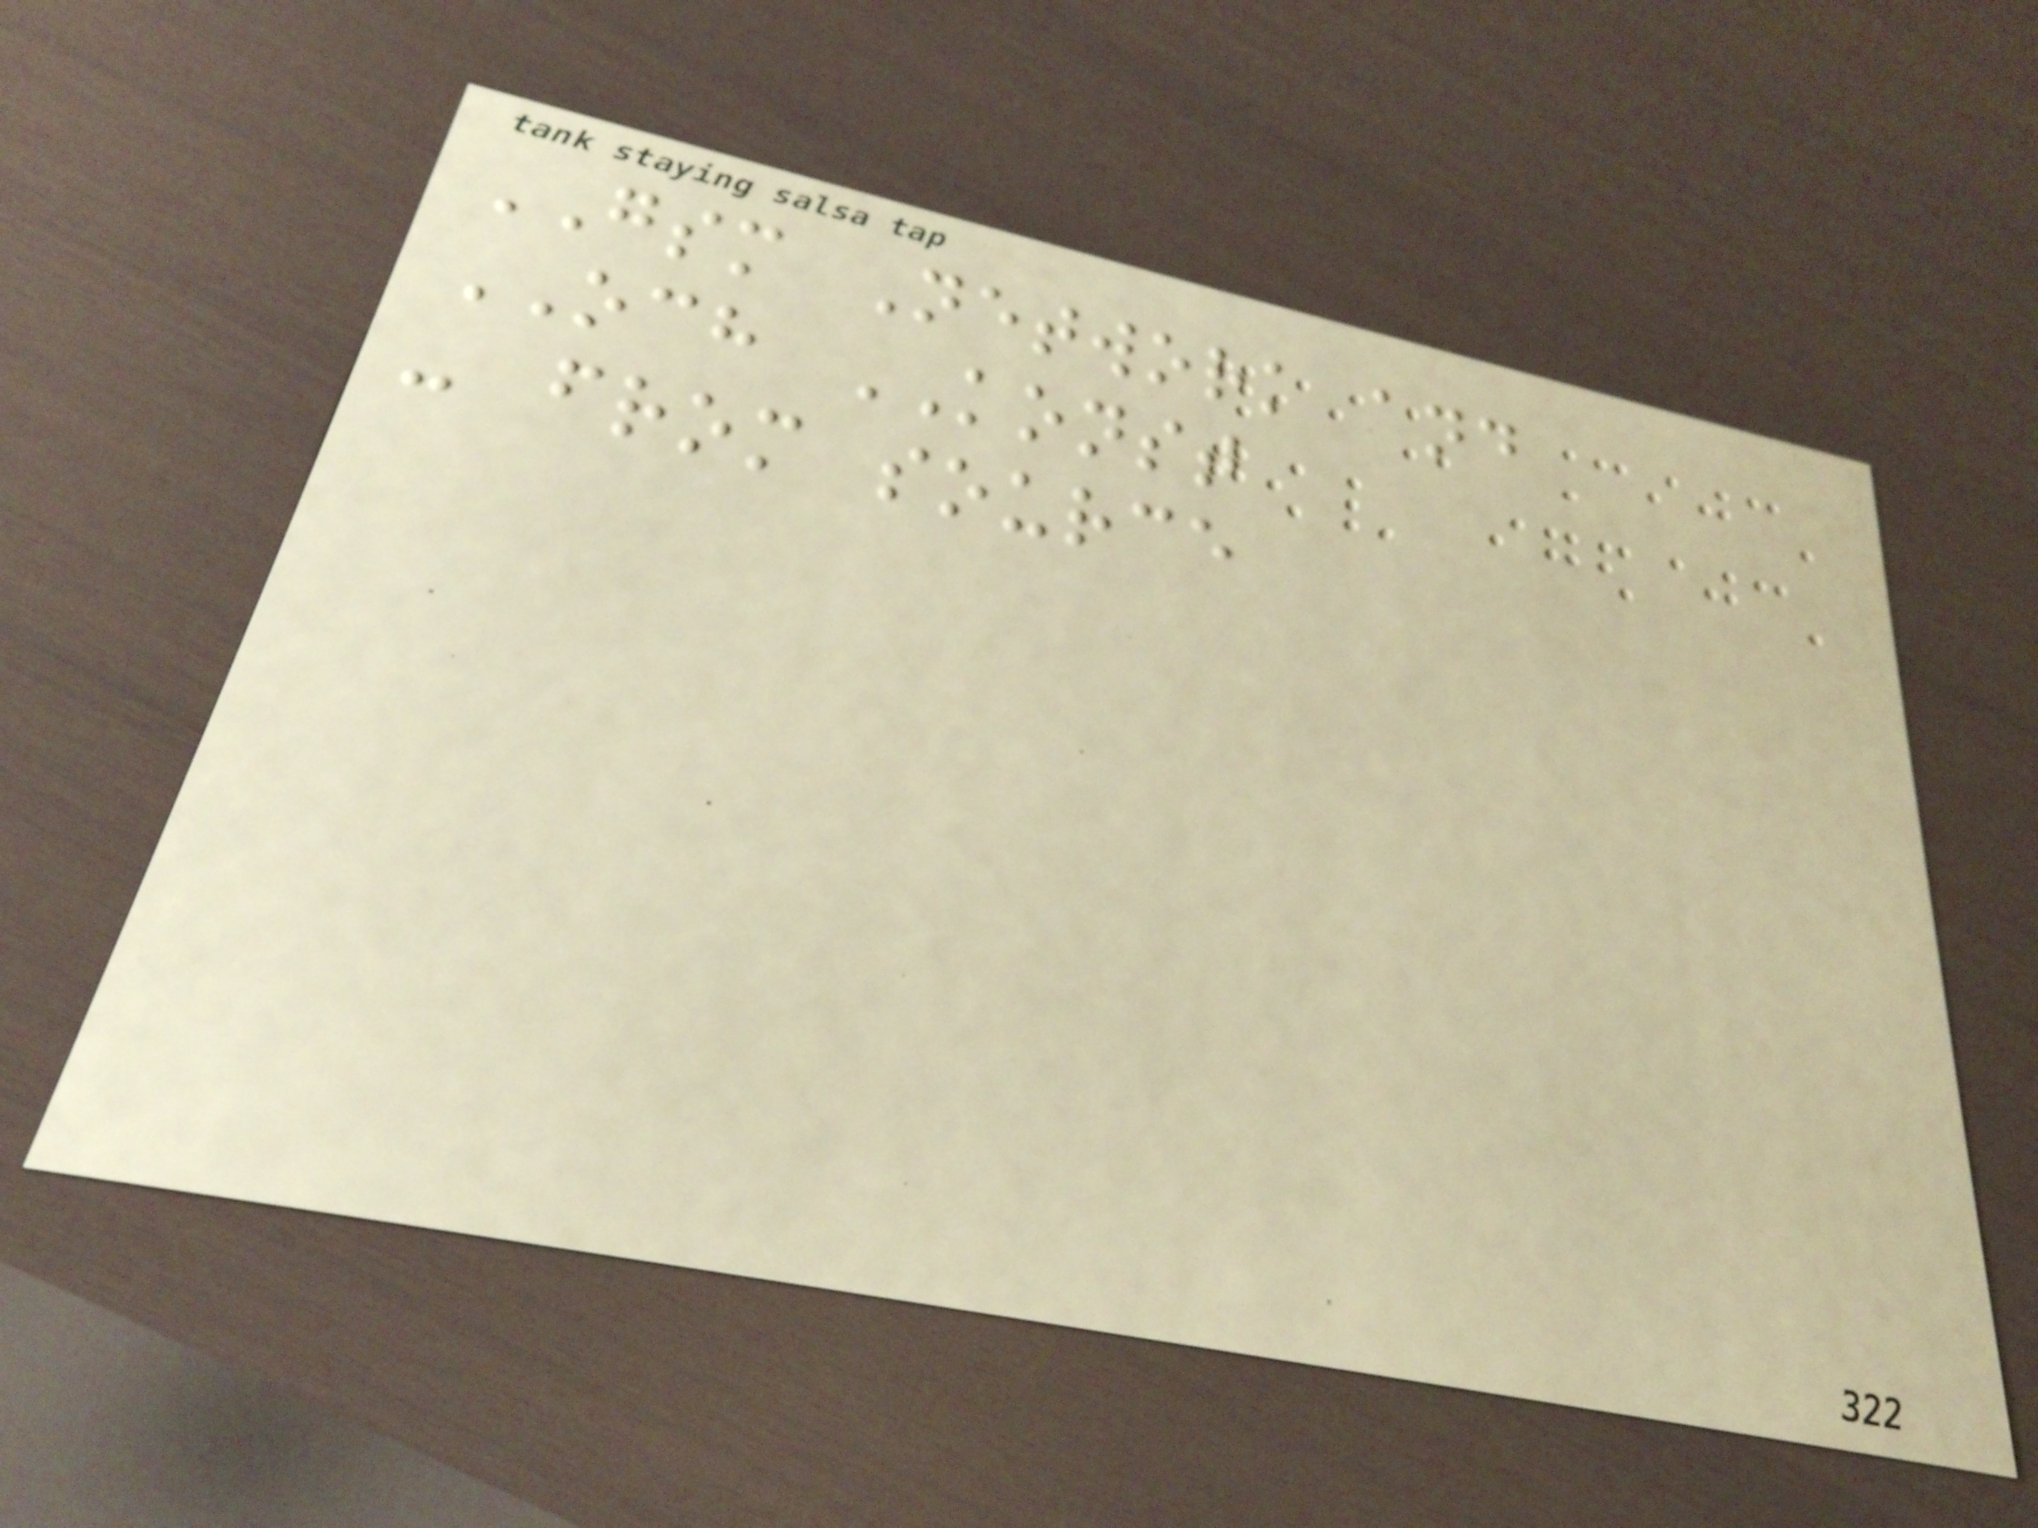GSM Network and
OCH KONST
- from source
